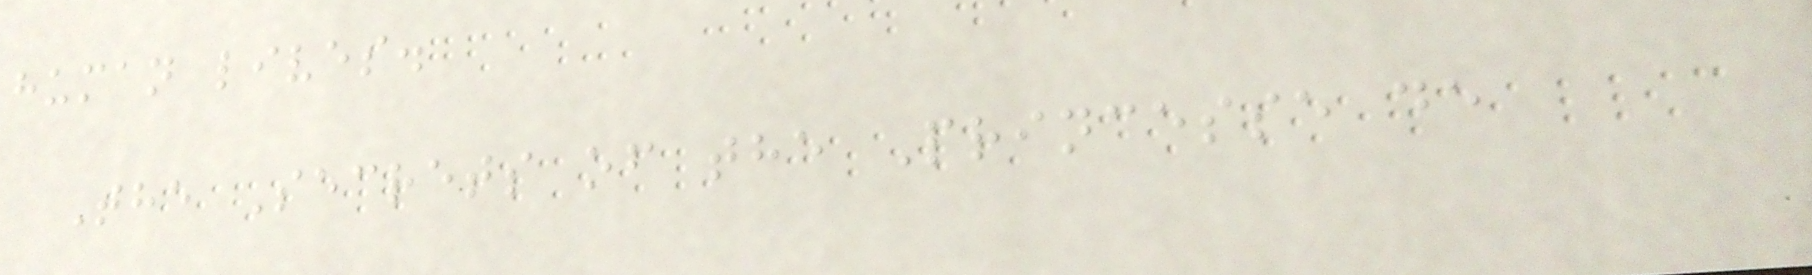human lives.
The Secrets of the Princesse de
